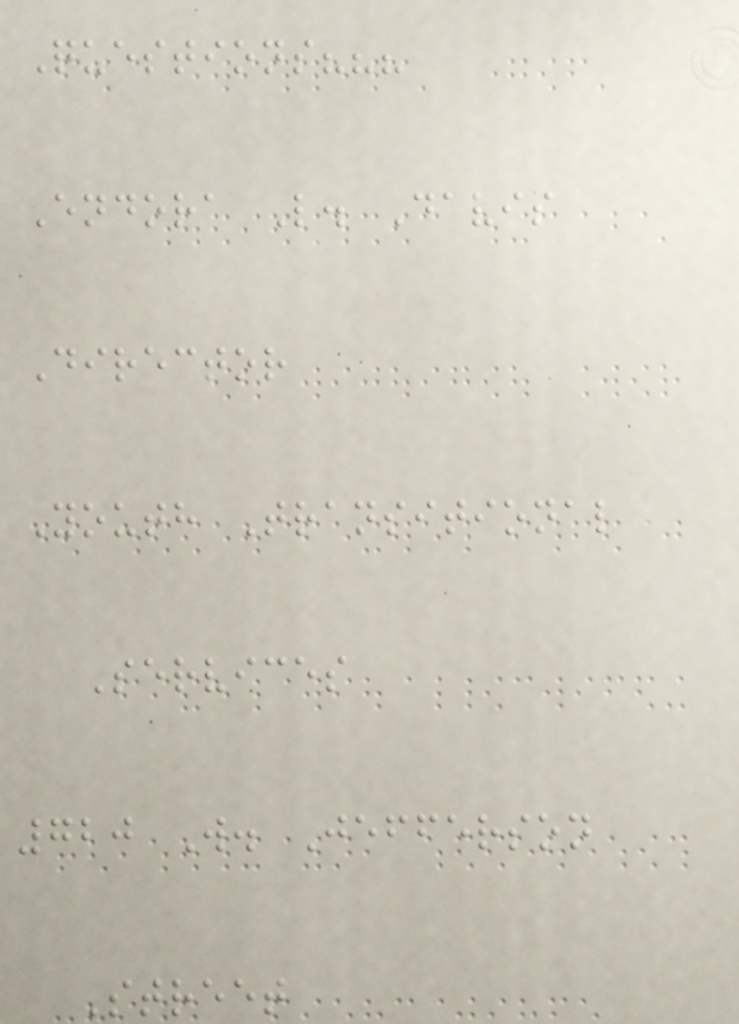Questions???
Endora L. Davis
Director
Youth Transitional
Services
720 W. Jefferson
Street
